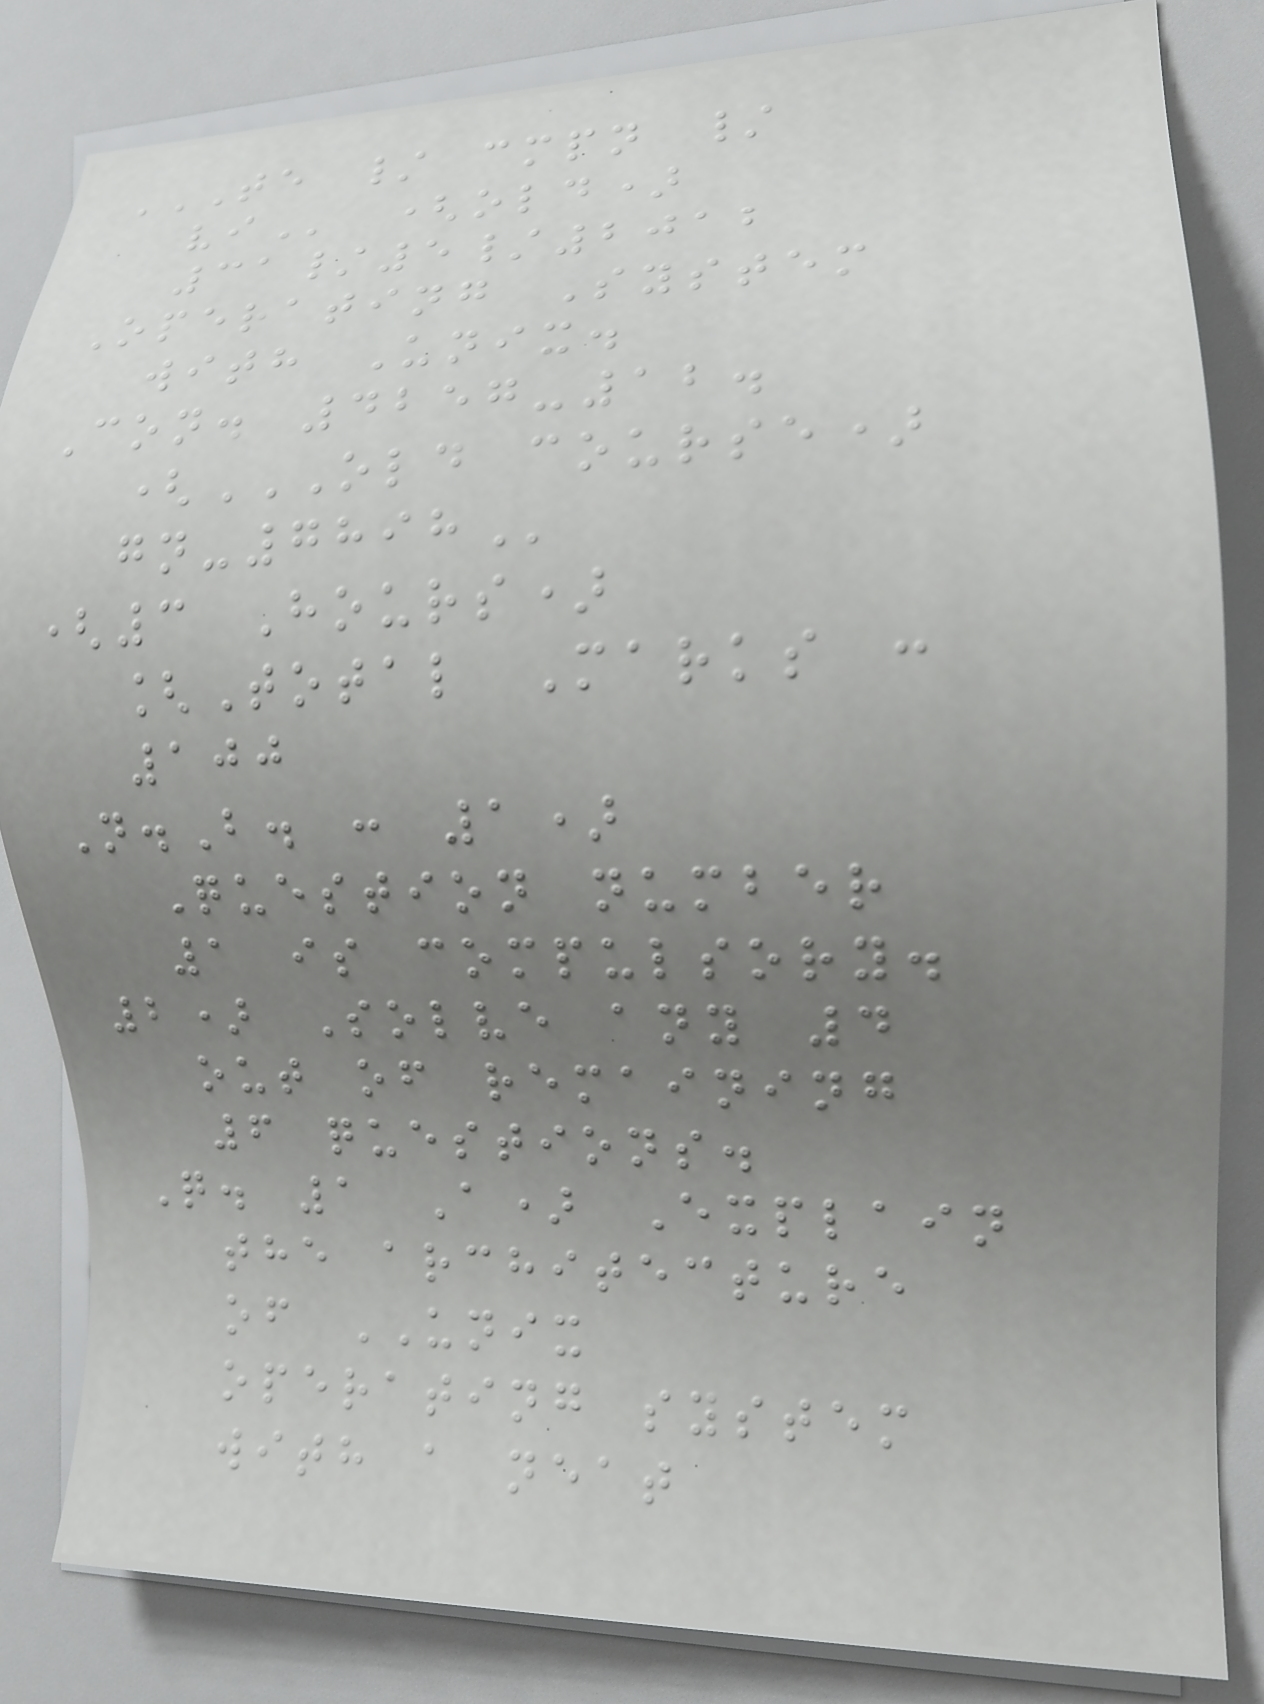TE / CMPN /
VI (old)
31/5/2012
Operating System
with Unix.
Con. 4257-12.
(OLD COURSE)
GN-7898
(3 Hours)
[Total Marks :
100
N.B. : 1)
Question number
1 is compulsory.
2) Solve any 4
out of remaining
6 questions.
Q. 1 A) Explain
the architecture
of UNIX
operating system
with a neat
